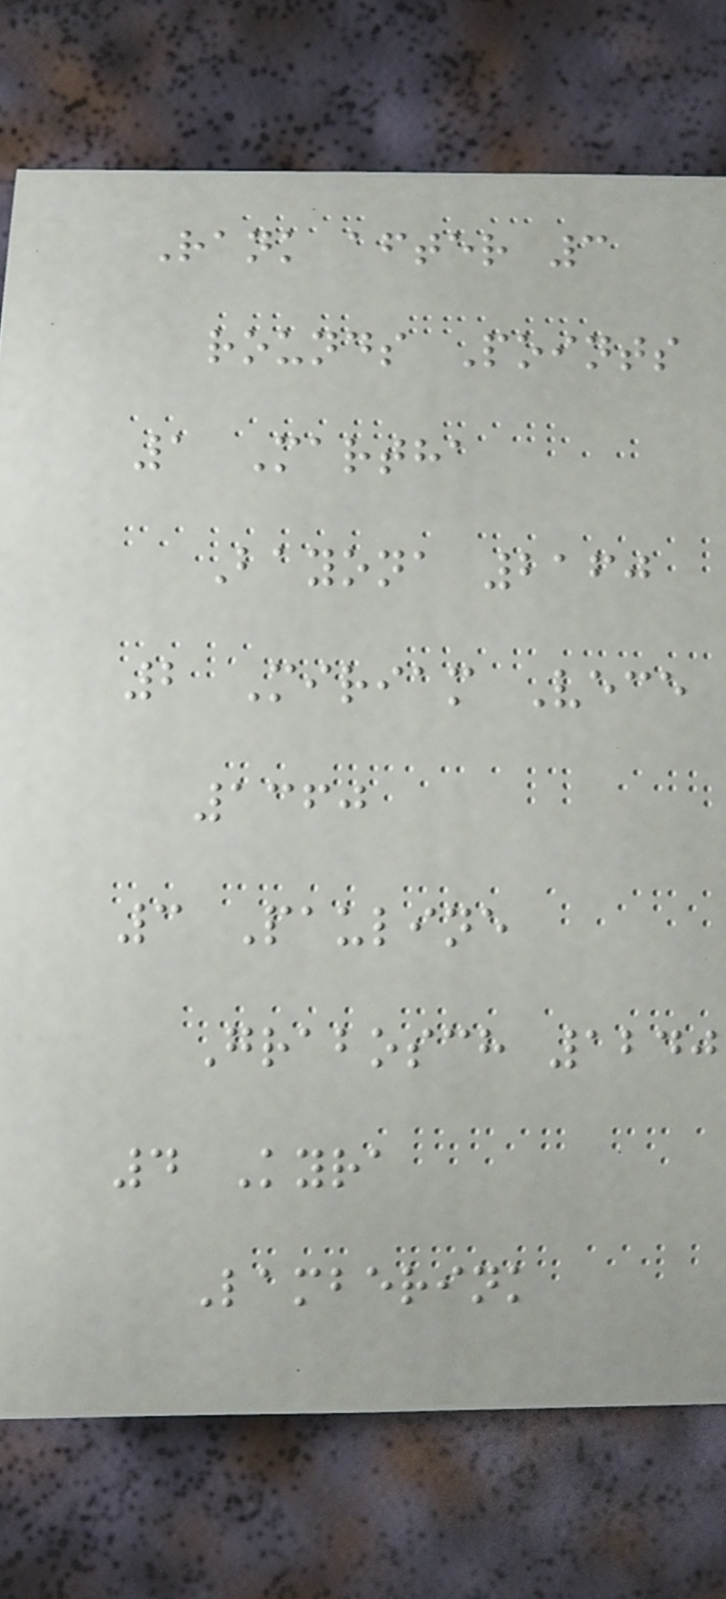Rank after 3
rounds Points
1 Martha
Bayona 2160
2 Miriam Vece
1360
3 Pauline
Grabosch 1240
4 Kyra
Lamberink
